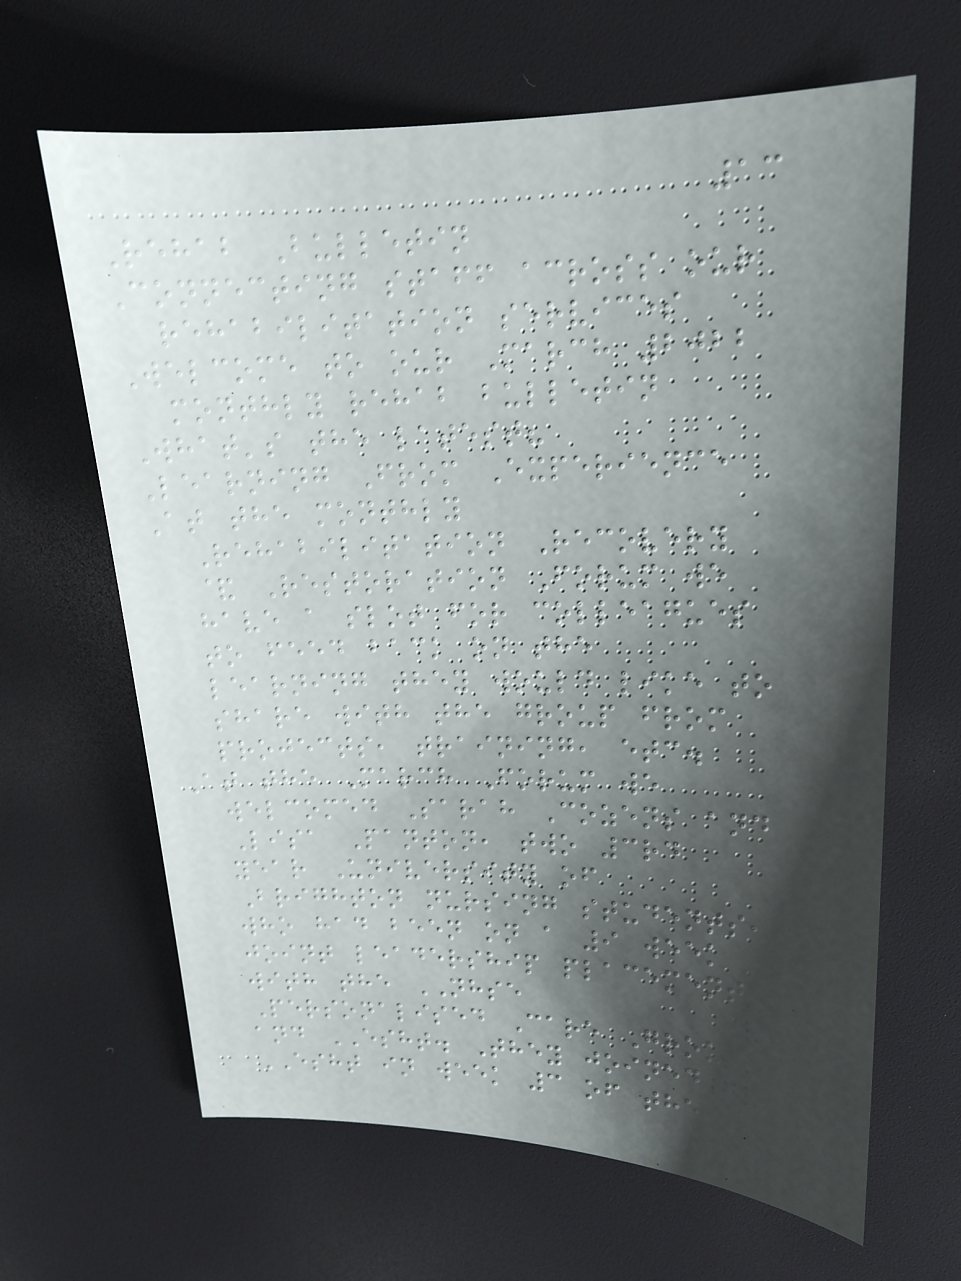13
Rehab Bulletin
Connecting staff across our
rehabilitation services
Welcome to our March 2022
monthly rehab bulletin
What's the latest?
Learning From Experience
At the monthly
Rehabilitation Recovery
& Restoration Forum we
have a slot for colleagues
to feed back on the
learning they would like to
share with the group from
projects, training, etc.
At the March Forum we
welcomed Sarah Cozens and
Lisa Panton, two 3rd
year University of
Brighton nursing students,
who had been on a 9 week
joint leadership placement
with the NHSE
Personalised Care Group
and ESHT. They joined
ESHT in week 3 of their
